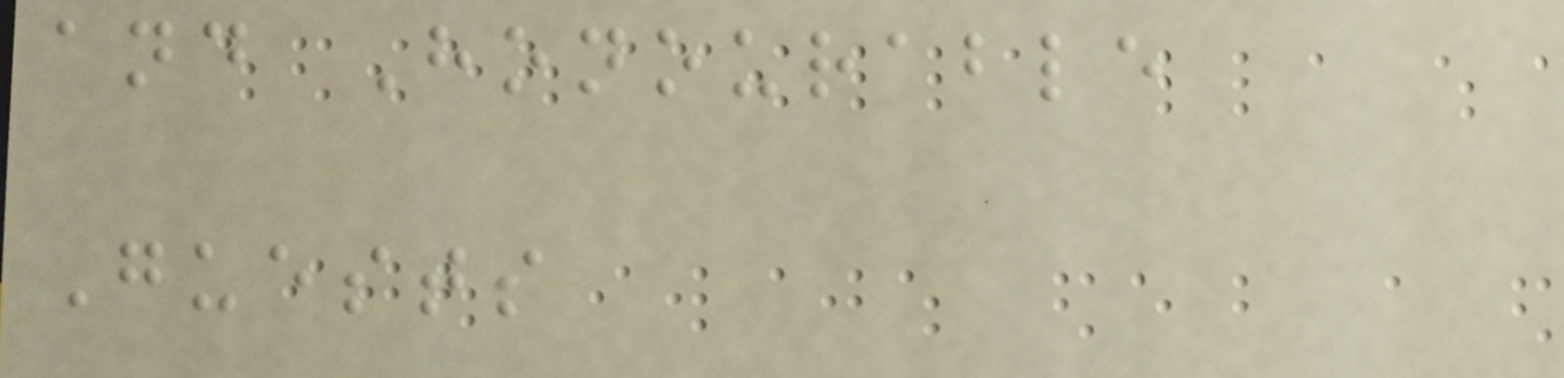and Honourable
Guests
